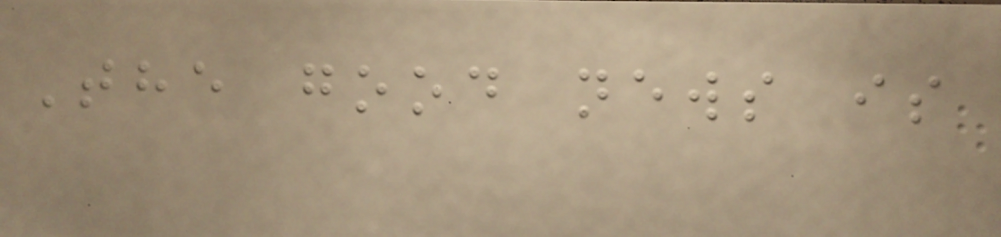The good news is
